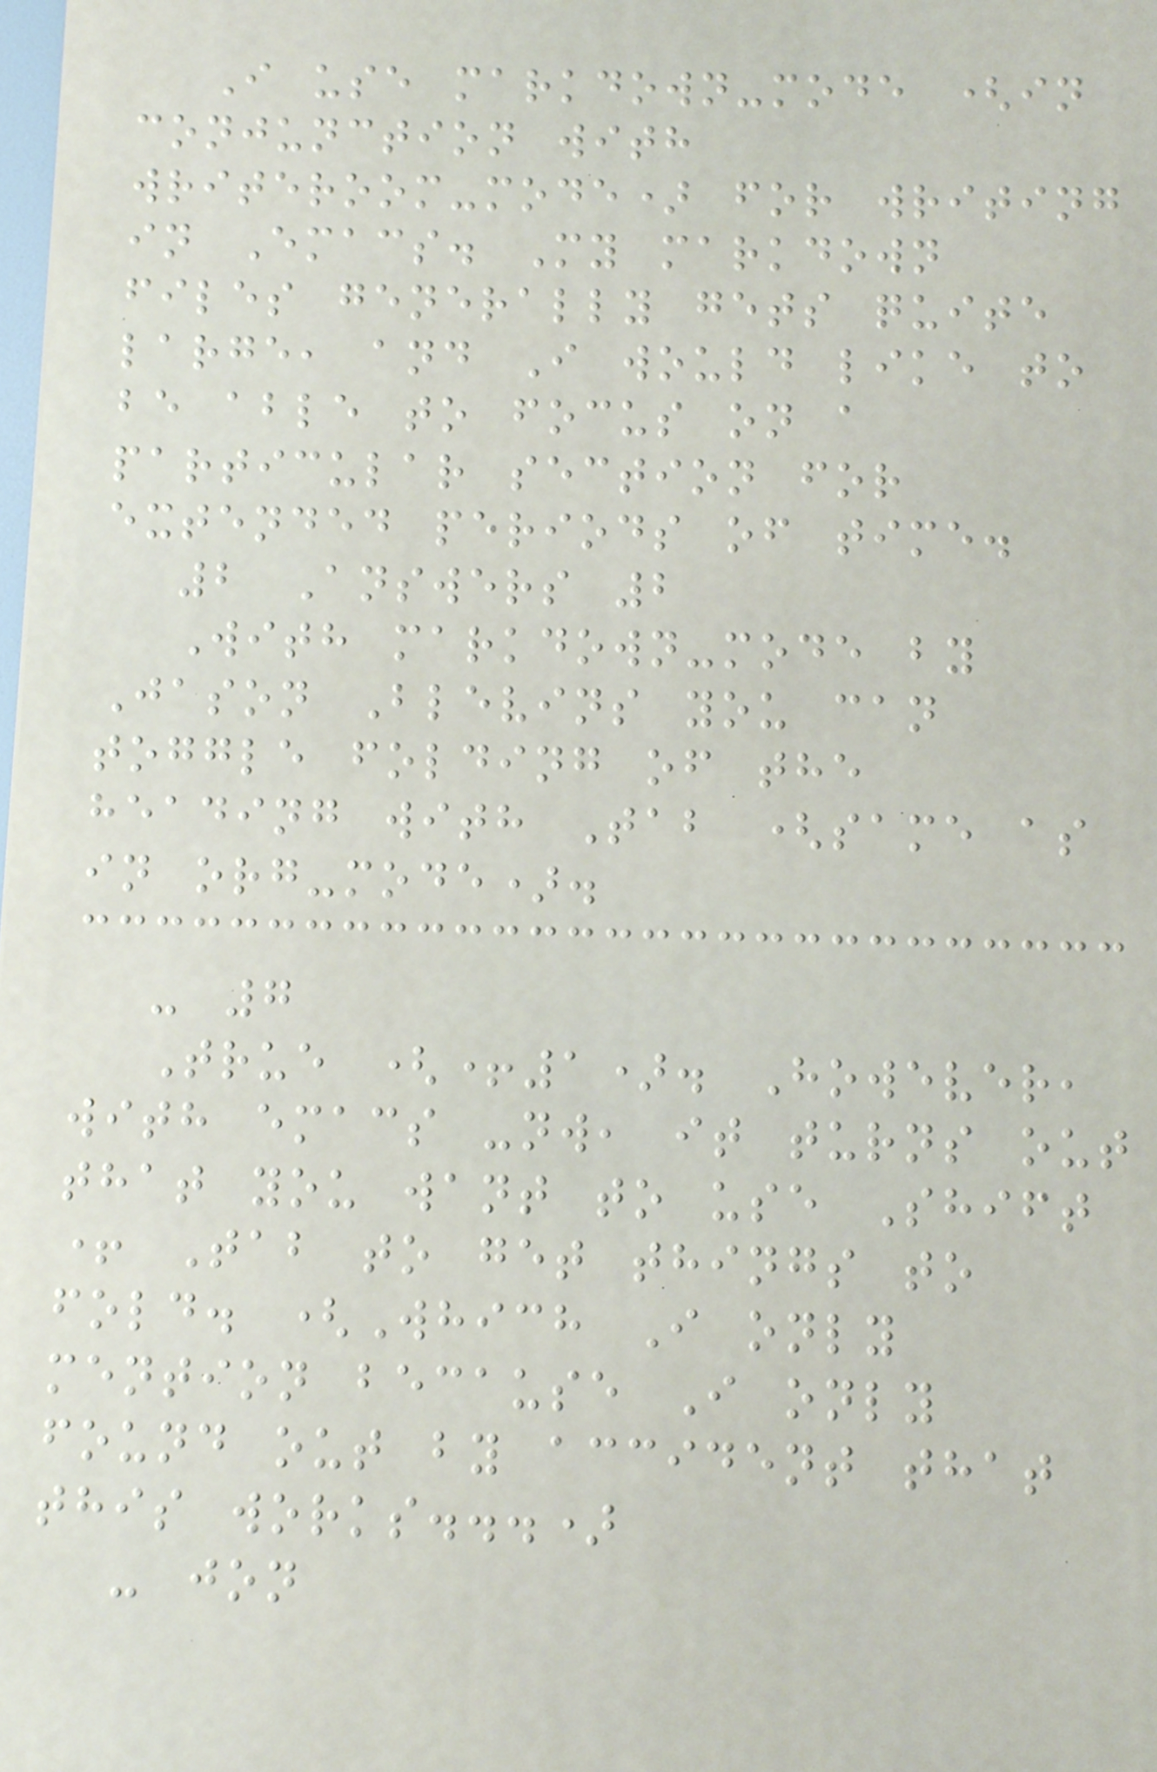I use markdown-mode (in
conjunction with
writeroom-mode) for writing
in Emacs. My markdown
files generally gets quite
large, and I would like to
be able to focus on a
particular section for
extended periods of time.
2 Answers 2
With markdown-mode by
Jason Blevins you can
toggle folding of the
heading with Tab (same as
in org-mode).
- 7
True (+1). However,
with emacs -nw, it turns out
that you want to use Shift
+ Tab to get things to
fold. (Which I only
mention because I only
found out by accident that
this works...)
- jon
